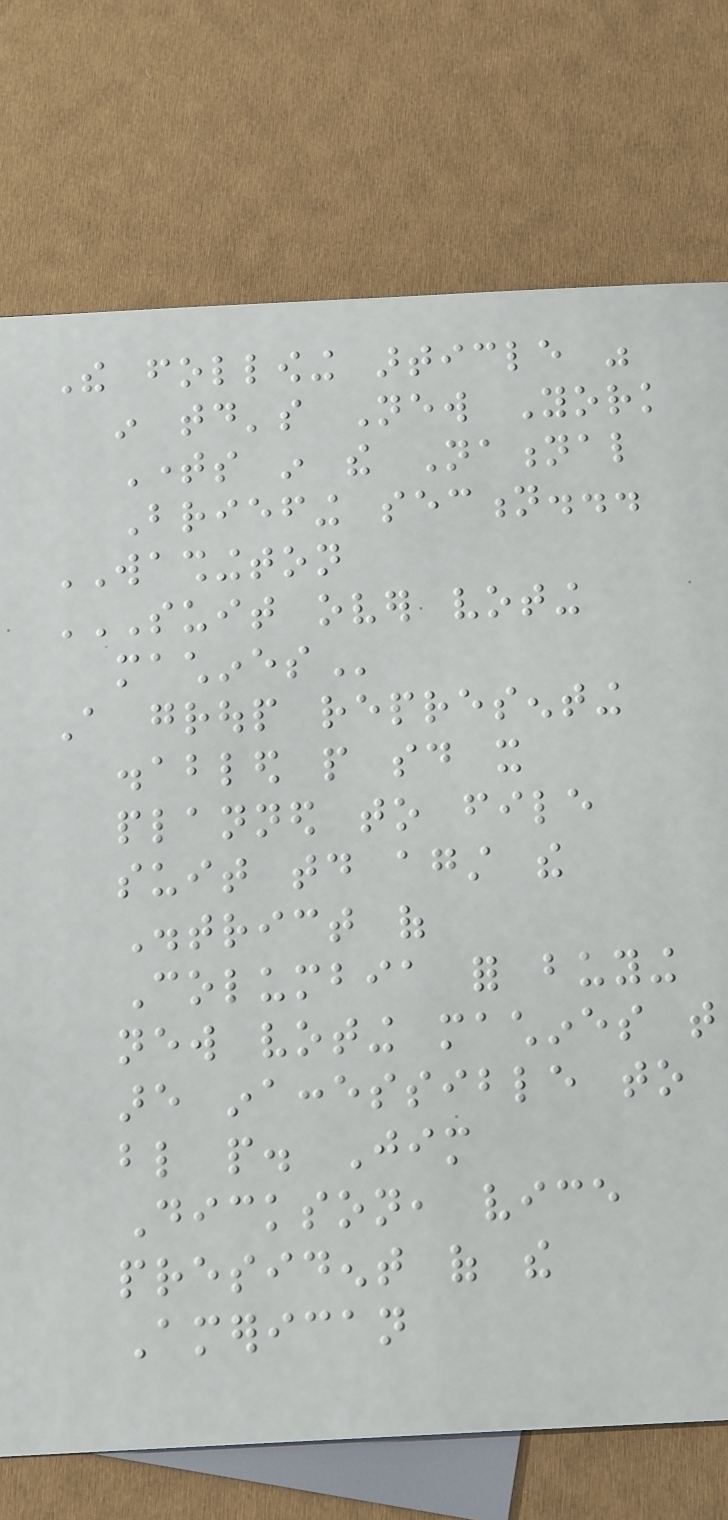The following article was
in today's New York
Times in the National
Briefing section...
WASHINGTON
SUIT OVER VOTING
MACHINES
A group representing
disabled people said it
planned to file
suit today against the
District of
Columbia for buying
new voting machines that
are inaccessible to
blind people. Jim
Dickson, vice
president of the
American
